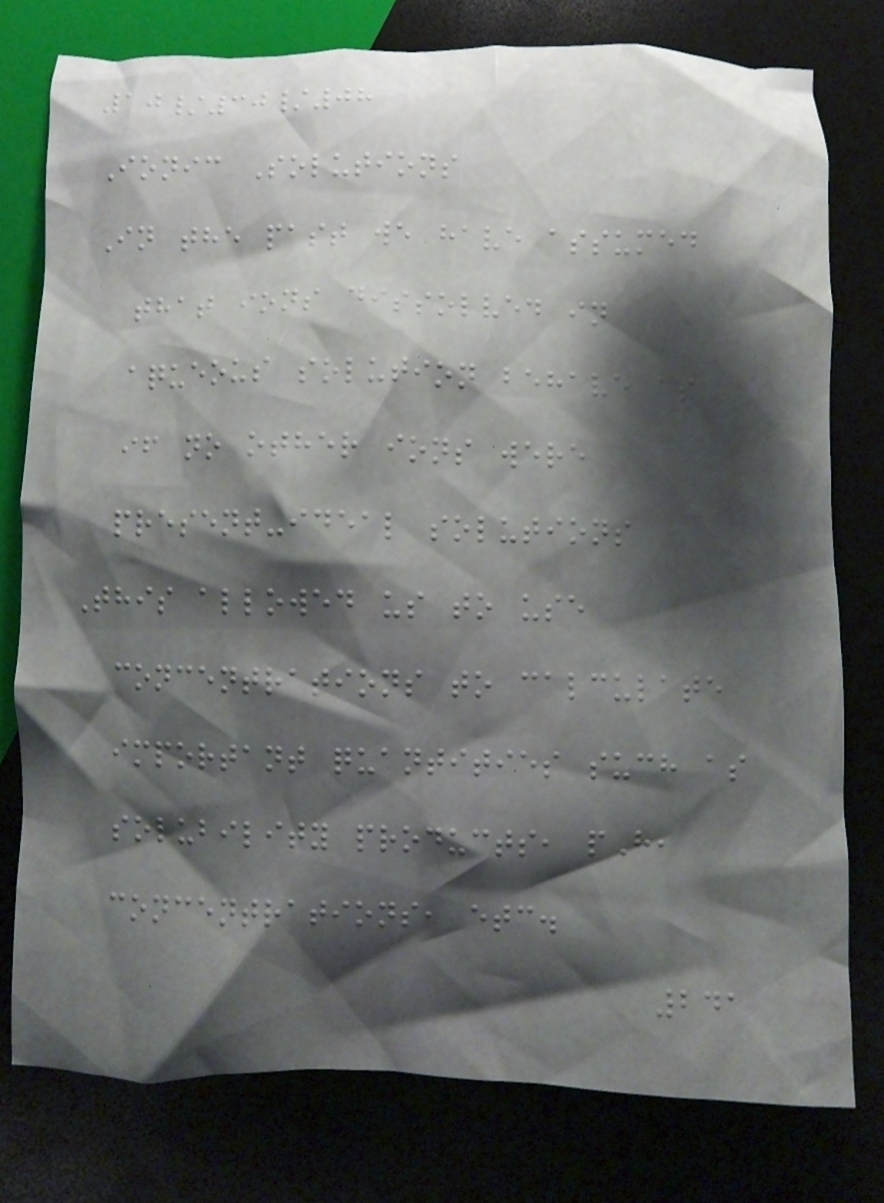10/30/08
Ionic Solutions
In the past we have assumed
that ions dissolved in
aqueous solution behave as
if no other ions were
present-ideal solutions
This allowed us to use
concentrations to calculate
important quantities such as
solubility products, pH,
concentrations, etc.
241
